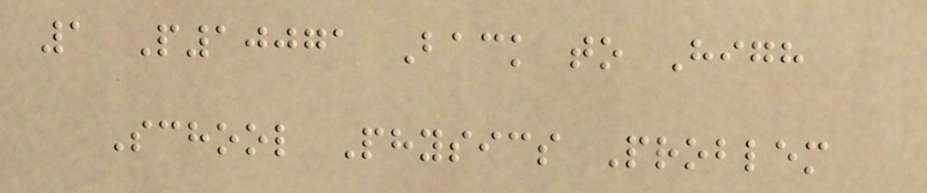1 P10071 Back to High
School Physics Problem
